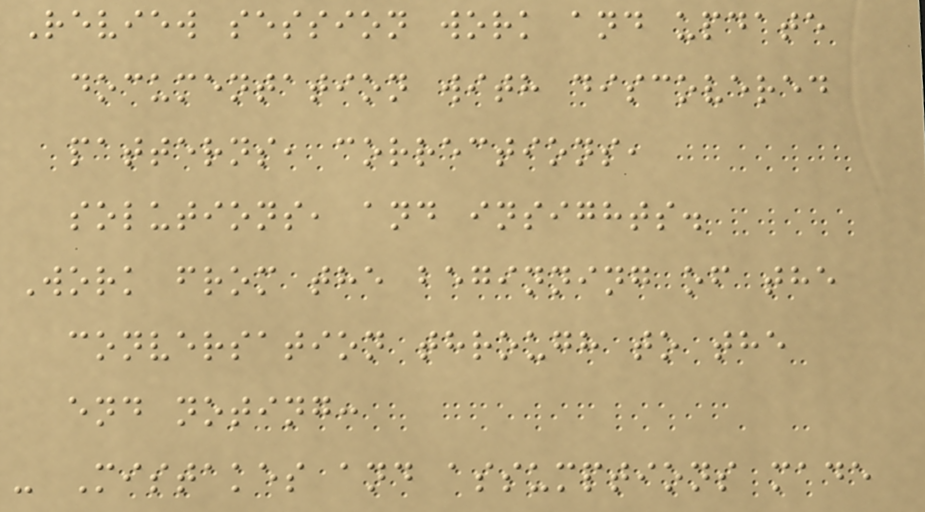Review session work and update
documentation with discovered
patterns, corrections,
solutions, and insights.
Work from the beginning of the
conversation through to the
end noting:
- Mistakes and assumptions made
